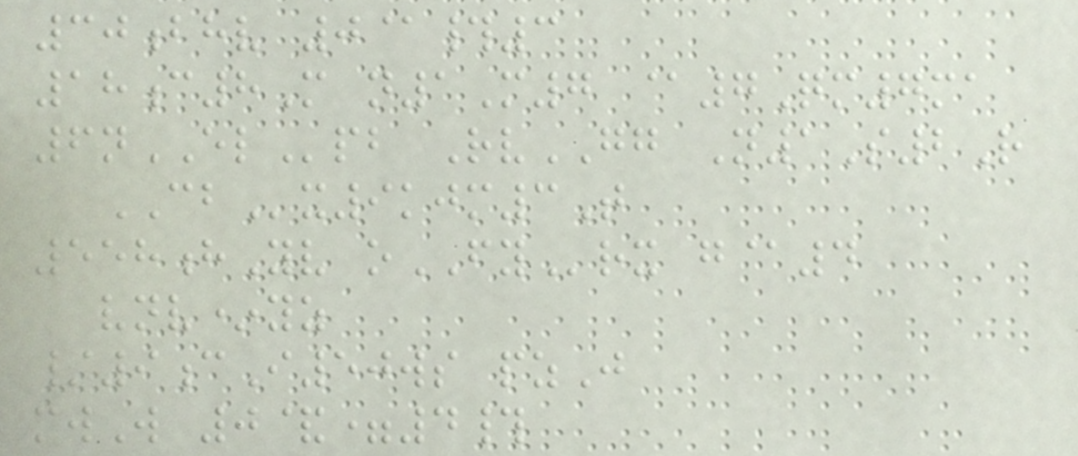30bhv 0@#3
18c8M n1M7 @7Qm7ma
6nELpb RvGG N1S2R
CBx9kjm3T
558hYv oFYrx g@4
vnv*yz
/9cI50ws pzJ
mwW 0&=4#
